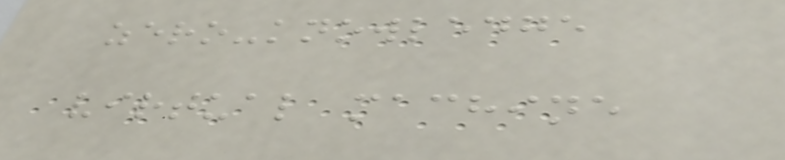zero-knowledge
virtual machine
